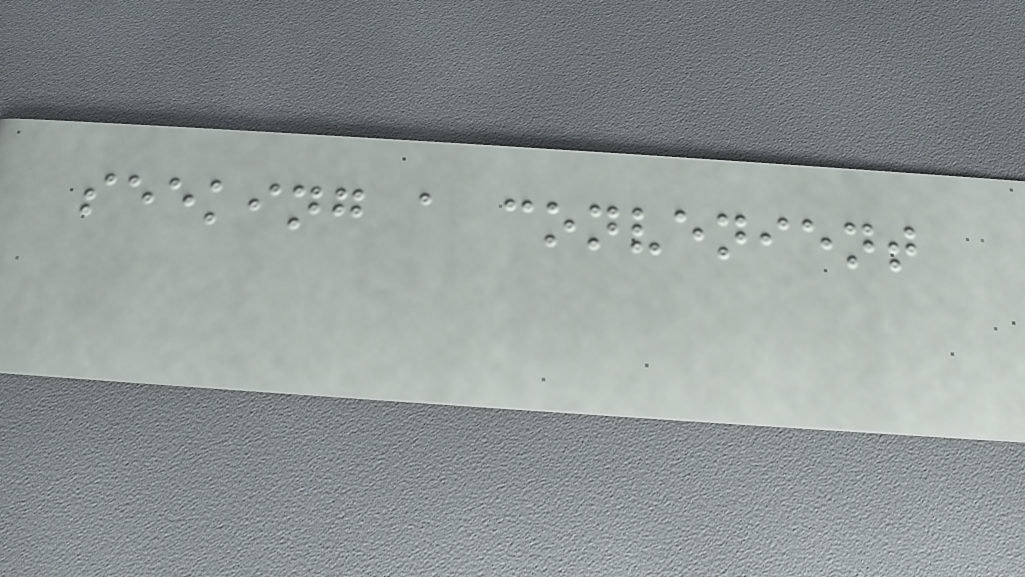seeking a convenient
